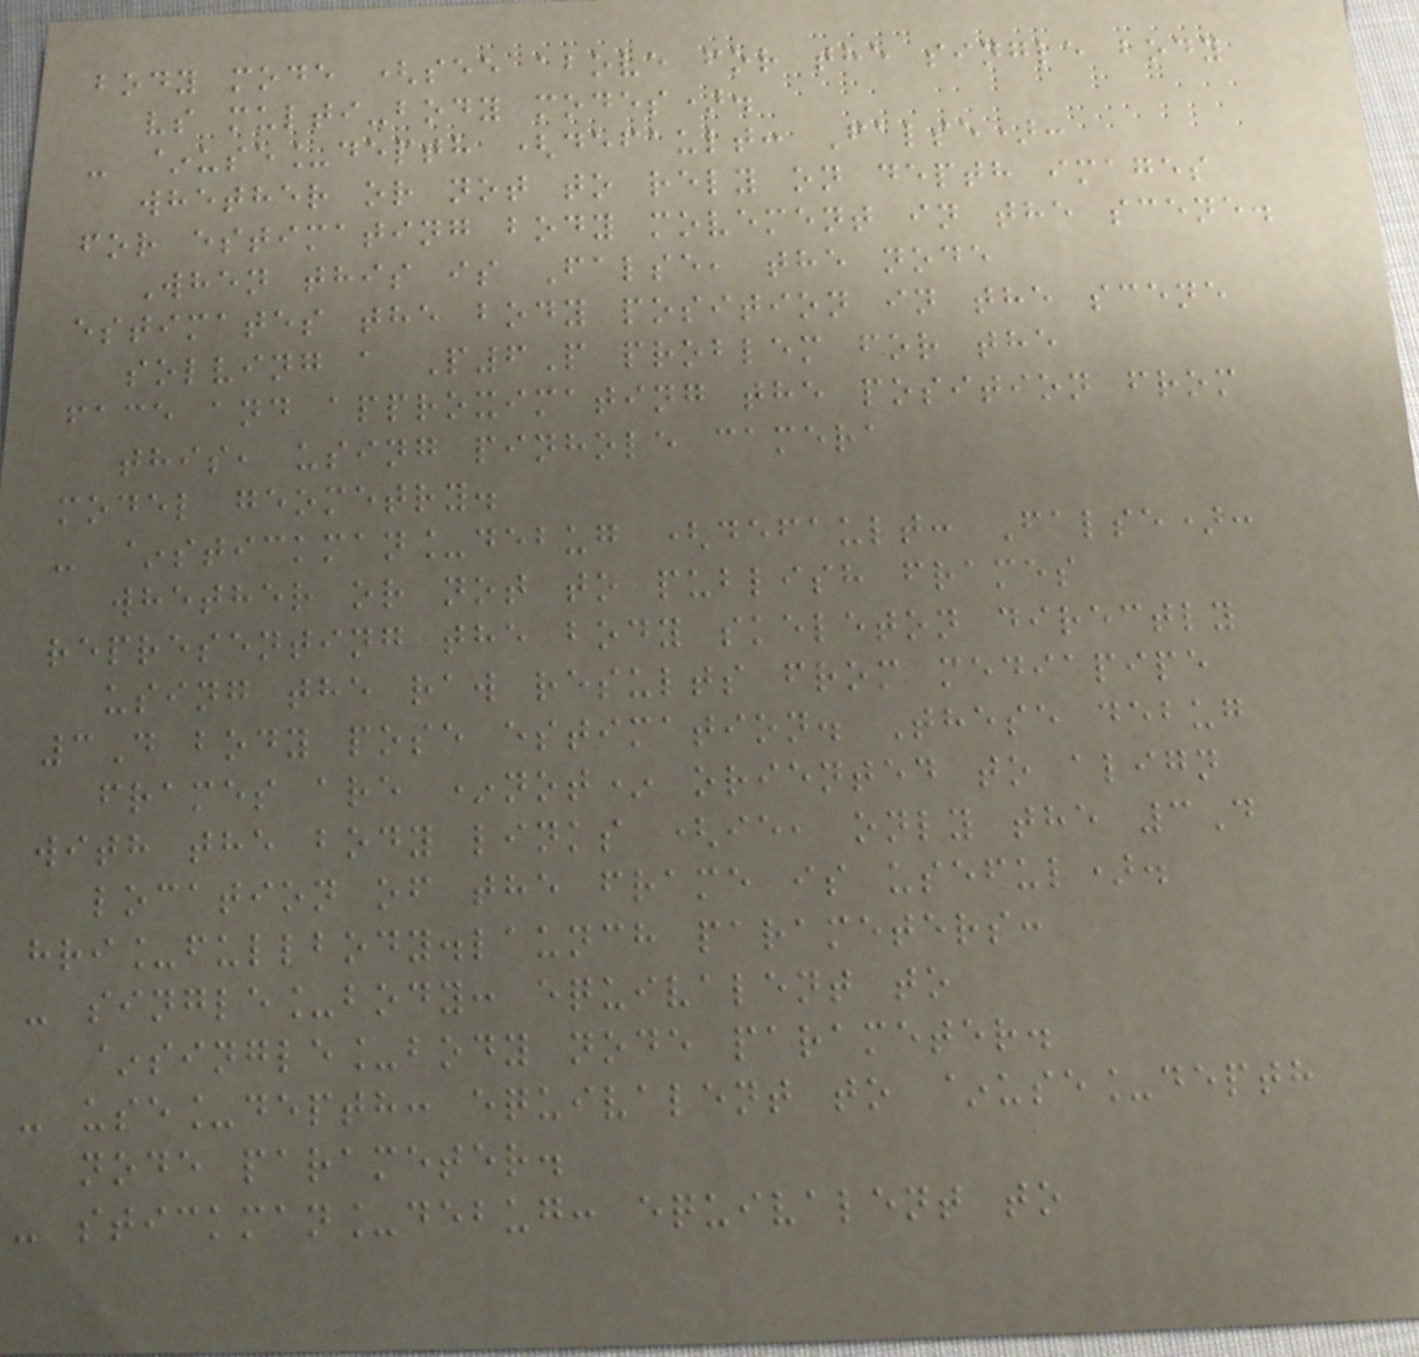body mode (see above for the single body
vs multi-body modes).
- ~use_depth (default: False):
whether or not to rely on depth images
for estimating body movement in the scene.
When this is False, the node
estimates the body position in the scene
solving a P6P problem for the
face and approximating the position from
this, using pinhole camera
model geometry.
- ~stickman_debug (default: False):
whether or not to publish frames
representing the body skeleton directly
using the raw results from mediapipe
3D body pose estimation. These debug
frames are *not* oriented to align
with the body links (ie, only the 3D
location of the frame is useful).
hri_fullbody.launch parameters:
- single_body: equivalent to
~single_body node parameter.
- use_depth: equivalent to ~use_depth
node parameter.
- stickman_debug: equivalent to
